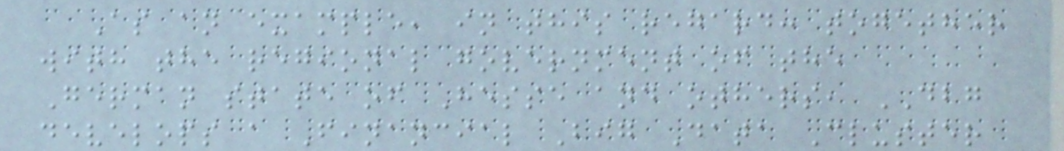As an example, in this regard: together
with the regional government of the
German state of Hesse and others, DBG
develops a Financial Big Data Cluster
